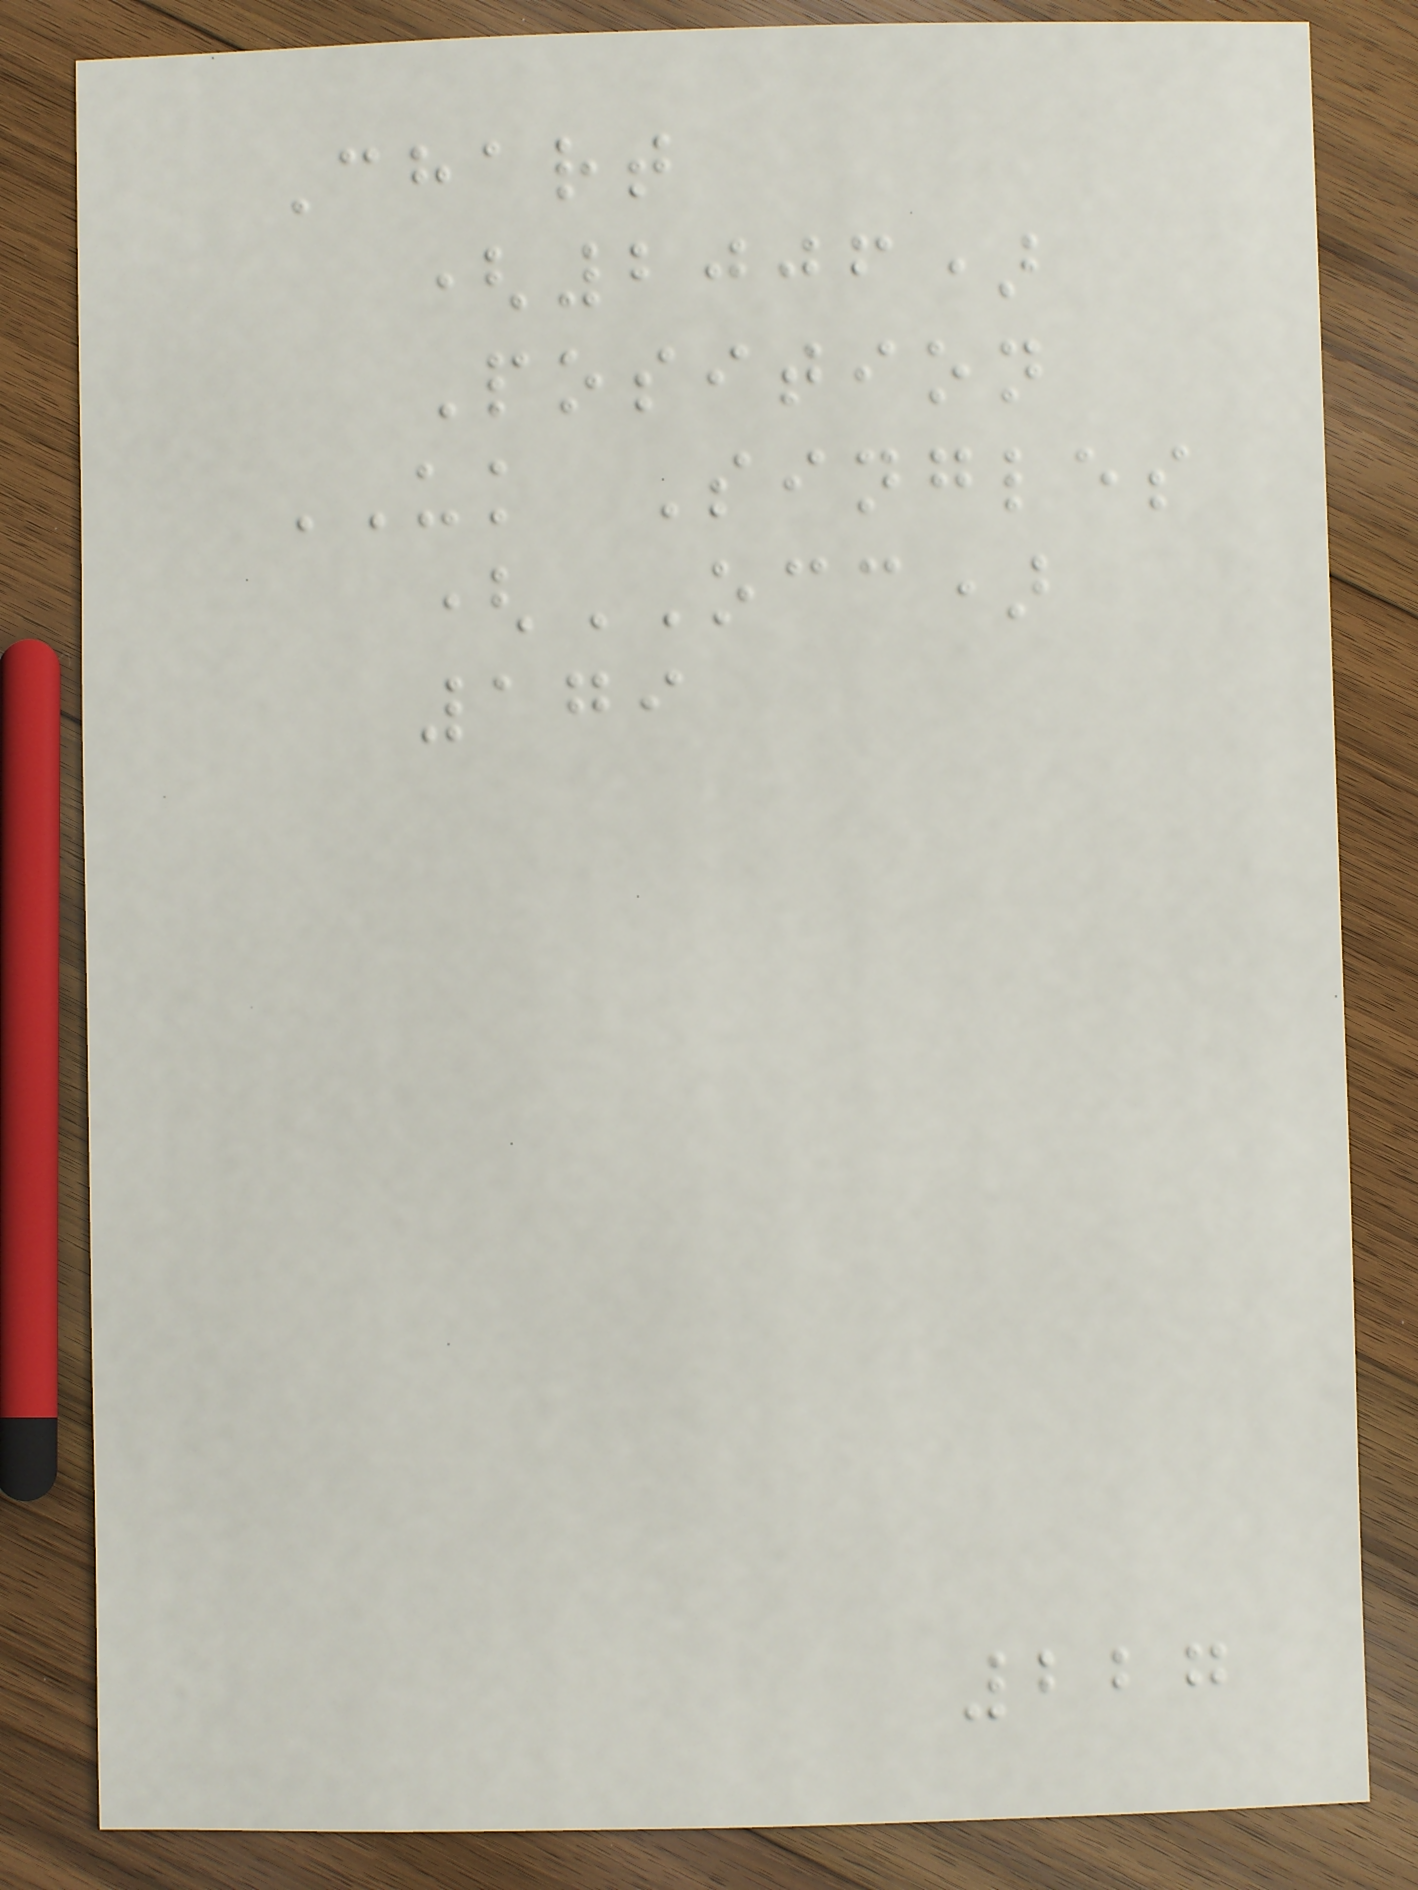Chart
(2006)
Position
UK Singles
(OCC)
179
227
